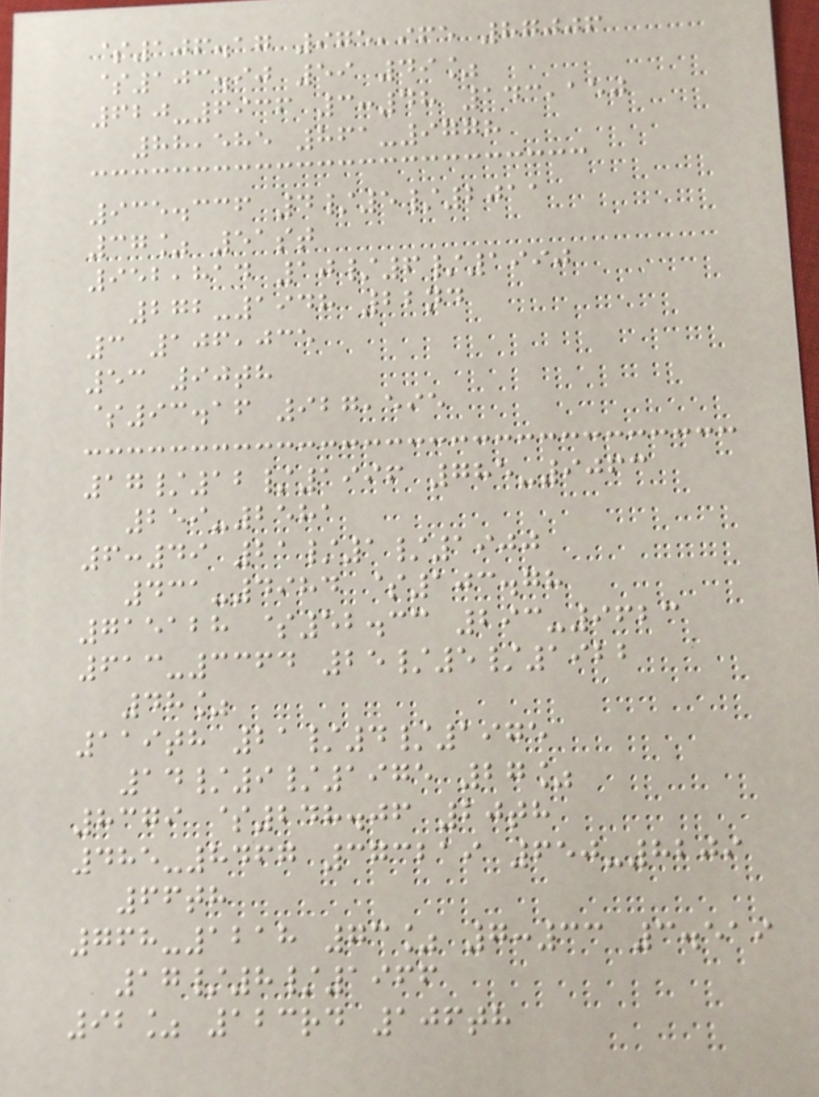$106.17 975,965 87006
$103.90 59 49%
620-6936 3:48 143,150
88,585 861-9778
935.336 4/5/2011
37% 51st
952,814 10/6/1990
272-1948 22nd
3 106,035
53 90th
$93.16 927,595
17/12/1996 785-9063
259-2581
6:49 21/1/1900
431-4984 $103.78
715128 $52.33 293-9623
613-3364 25/5/1922
48%
119th 21/4/1975
14/9/1975 27%
8379 $248.06 20th
485-8467 373219 650-8209
66th
768-1218 73% 7:33 3.519
17/8/1966
92% 123rd 106th
